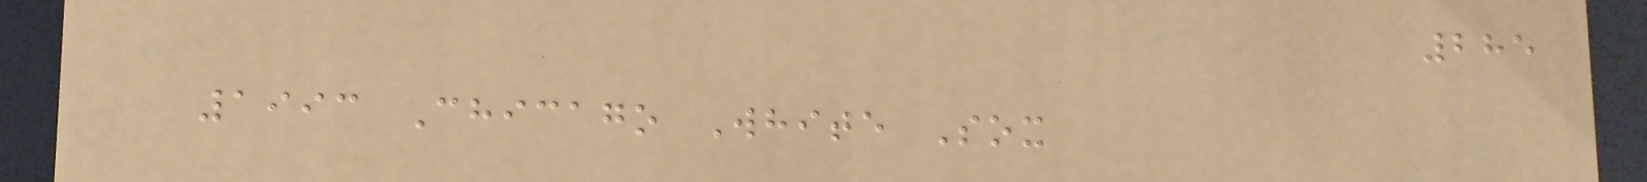285
1993 Chicago White Sox
